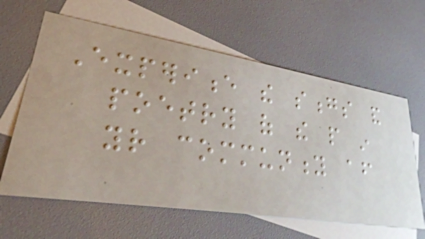Experience the songs and
poetry of the people in
your community after
